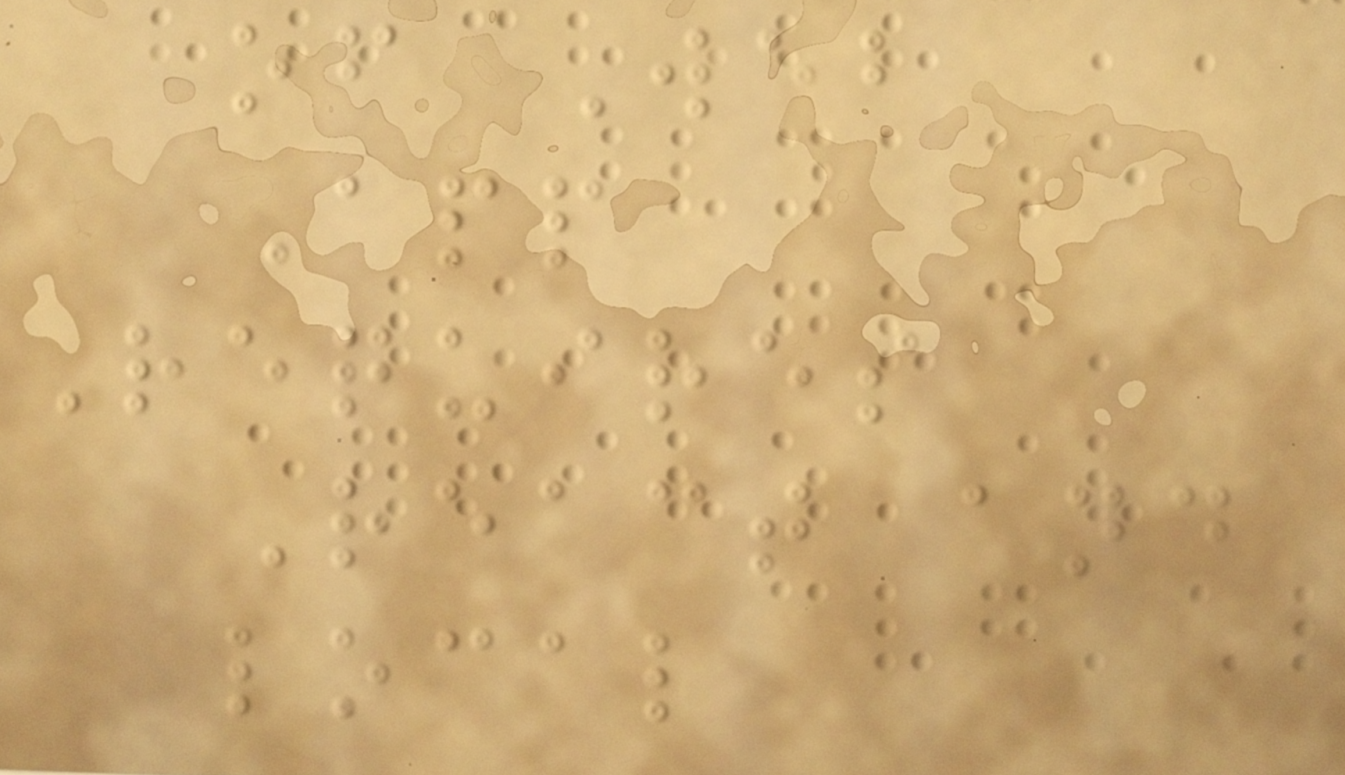of Web
App
Requires
React and
local
